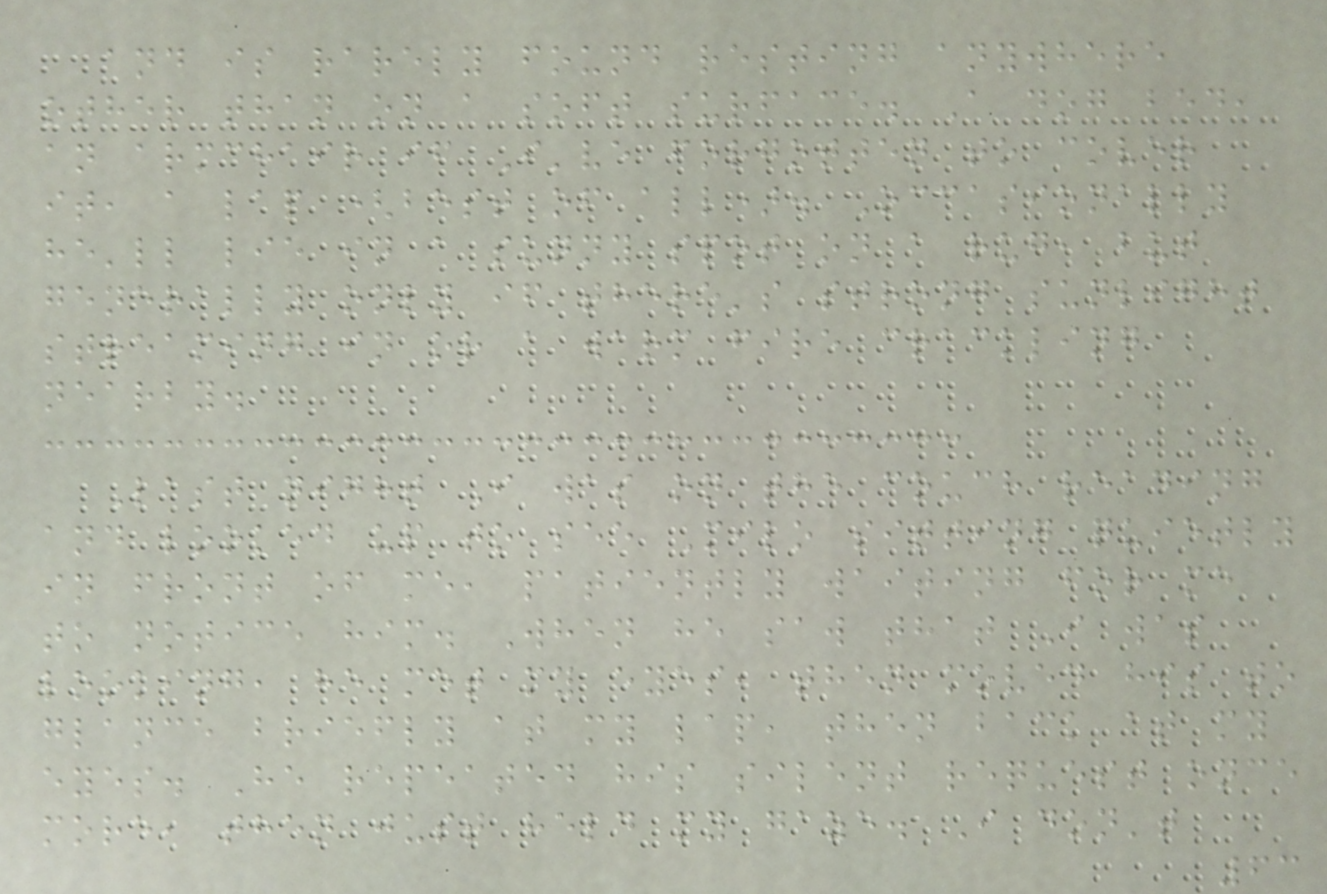and is rarely found resting anywhere
other than on a soft surface. A dog bed,
an armchair if I've forgotten to cover
it, a lap (best of all). Occasionally
he'll lie in a sunny spot on a rug, but
generally only if there's strong sunlight
streaming in or a warm fire crackling
nearby.
Last night I was on the couch reading
and looked up to see Milo sitting quietly
in front of me, patiently waiting for me
to notice him. When he saw that I was
looking, he met my eyes, then moved his to
glance briefly at my lap, then back at my
eyes. He repeated his silent request once
more, then just held my gaze. I don't
63
